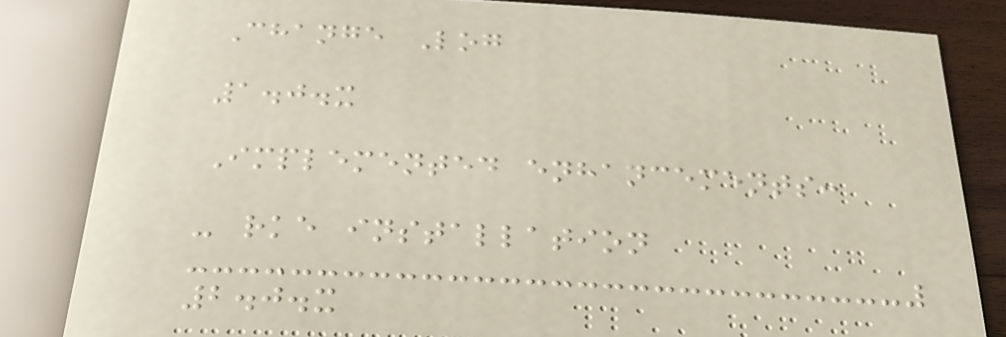Change Log
1.0.x
Implemented enhancements:
- rke installation
2.0.x
